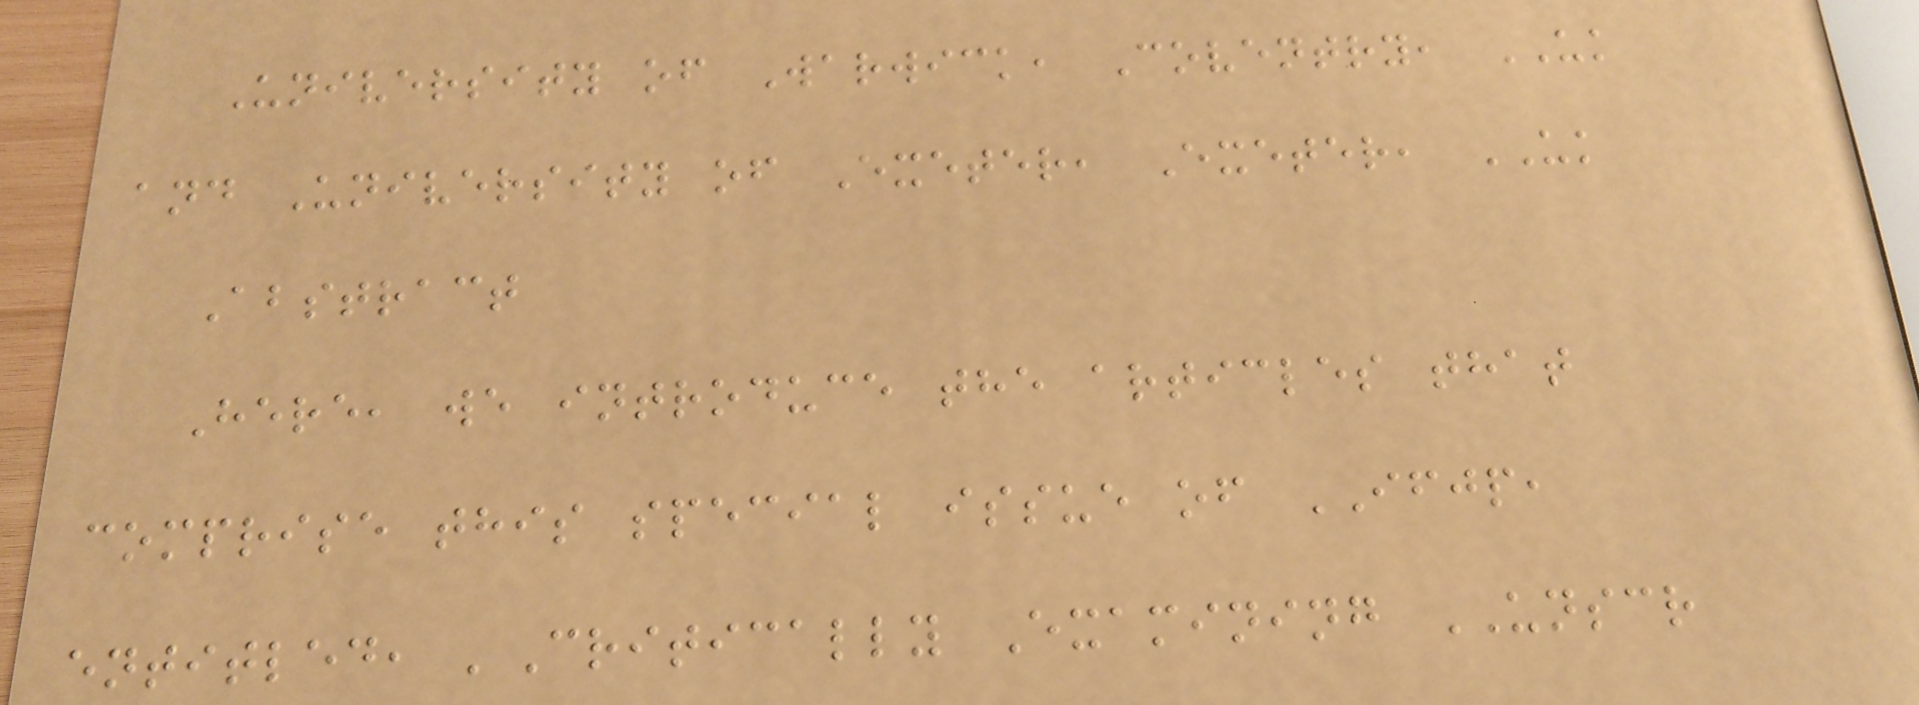University of Warwick, Coventry, UK
and University of Exeter, Exeter, UK
Abstract
Here, we introduce the articles that
comprise this special issue of IFJP,
entitled, 'Critically Examining UNSCR
